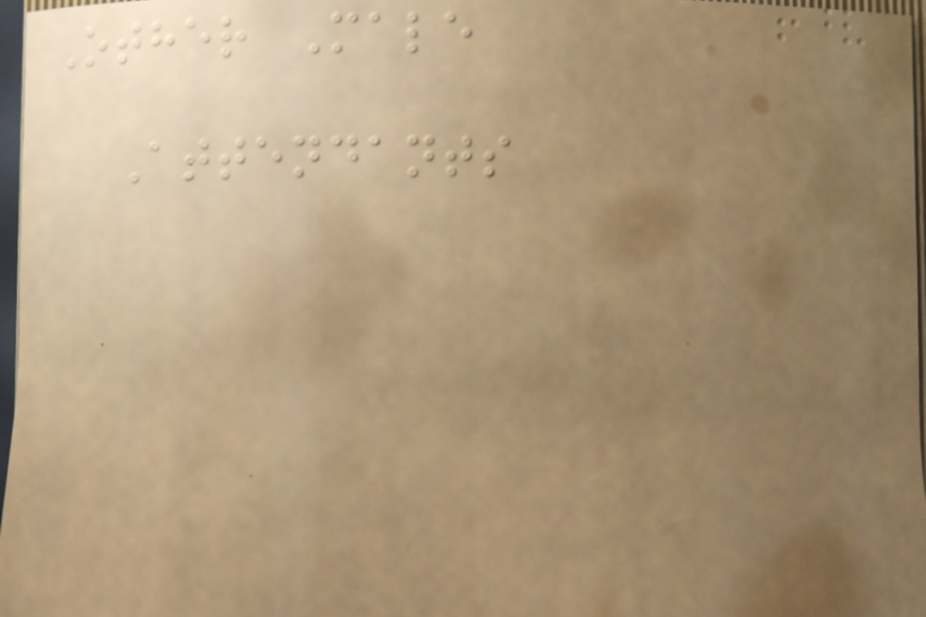Other Male
Attendants
